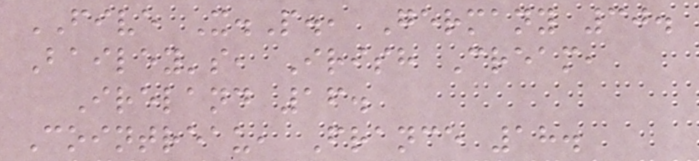FIVE X.P., Germany 30.
Bailey's, Irish Cream,
Ireland 16.
Cointreau, France 18.
